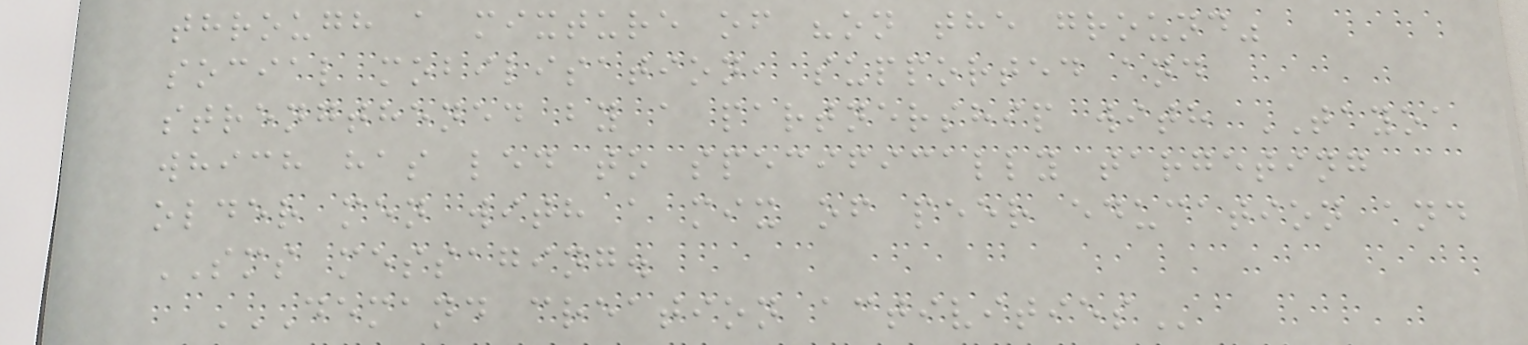through a mixture of "on the ground"
social mobilisation, supported and
strengthened by a partnership with TAYOA
which has led to specifically targeting
older men with a mix of peer education and
SMS messaging.
DEMAND CREATION ACTIVITIES
